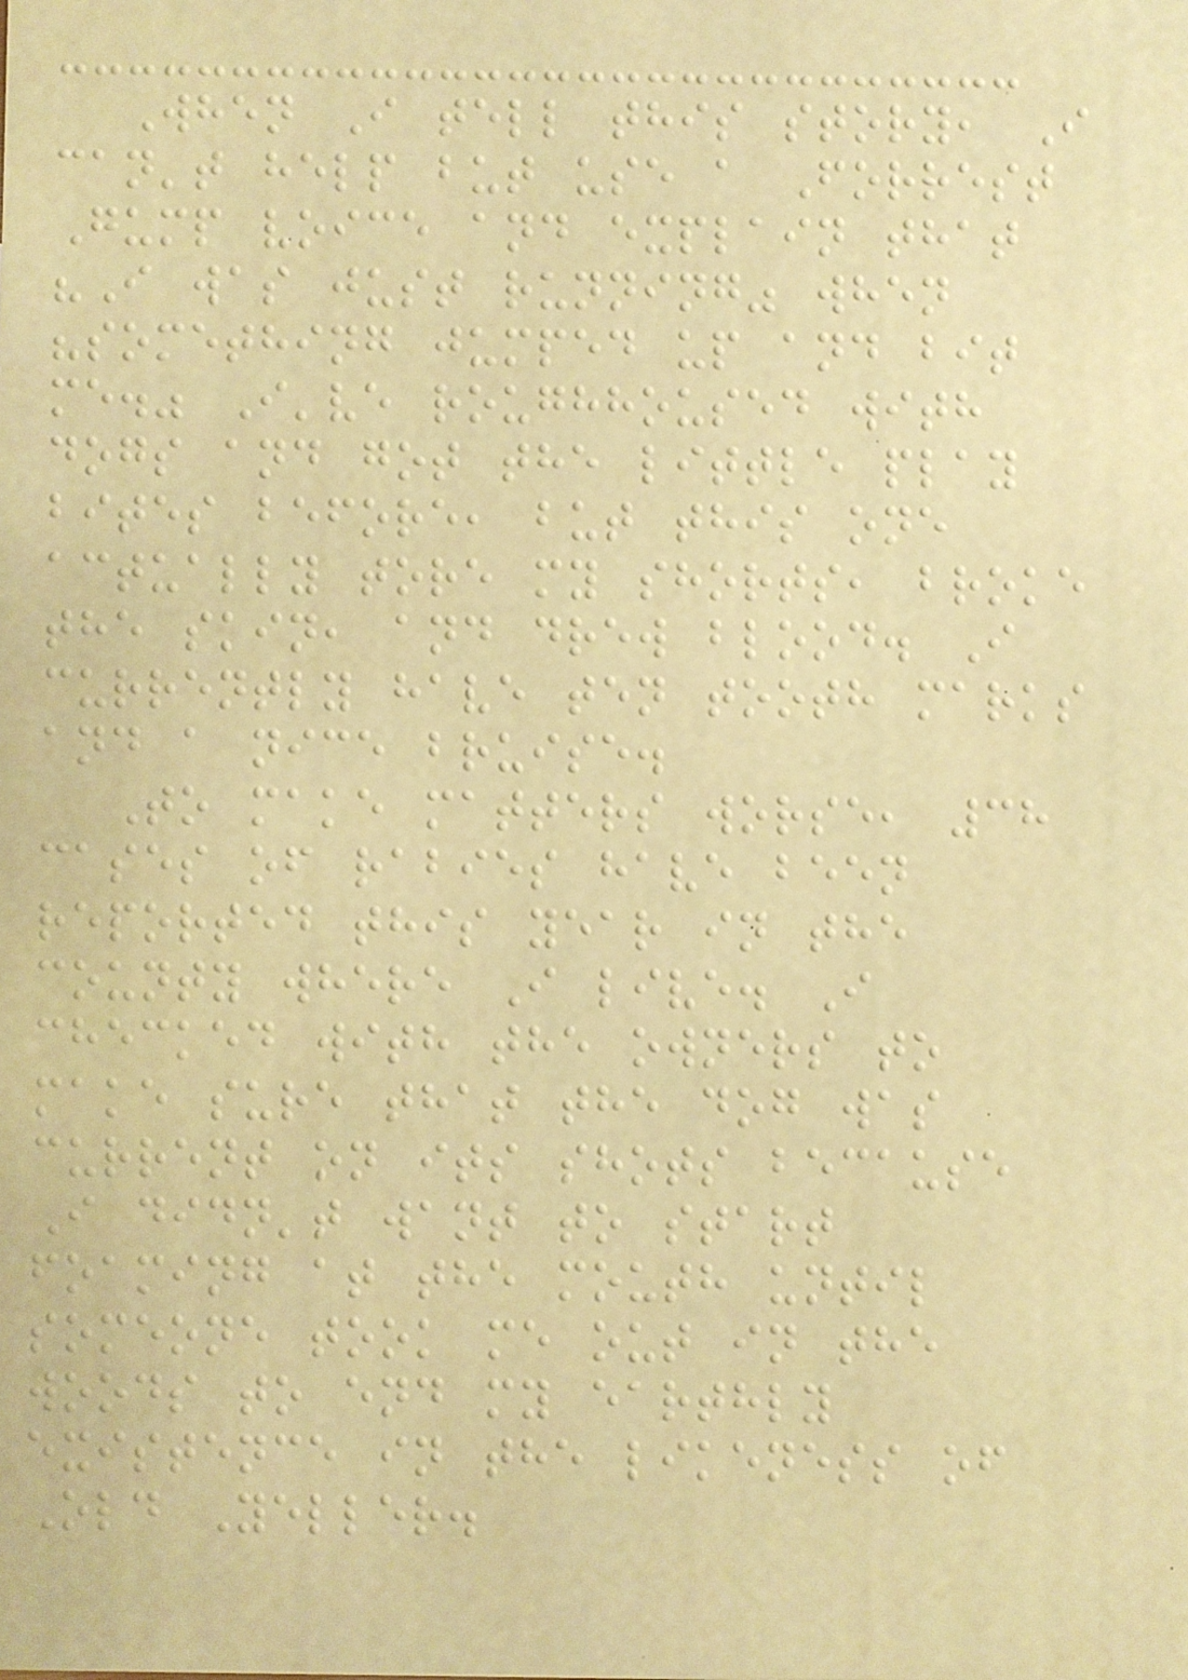When I tell this story, I
can't help but use a Forrest
Gump voice and explain that
"I was just running" when
"something jumped up and bit
me." I've roughhoused with
dogs and got the little play
bites before, but this one
actually tore my shorts, broke
the skin, and drew blood. I
currently have ten tooth marks
and a nice bruise.
To make matters worse, 38
cases of rabies have been
reported this year in the
county where I live. I
checked with the owners to
make sure that the dog was
current on its shots because
I didn't want to start
foaming at the mouth until
someone took me out in the
woods to end my earthly
existence in the likeness of
Old Yeller.
